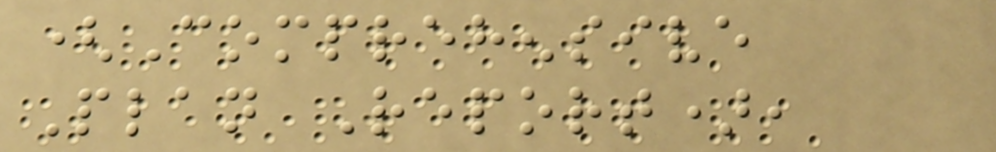(Comprehensive
Plan Report),
